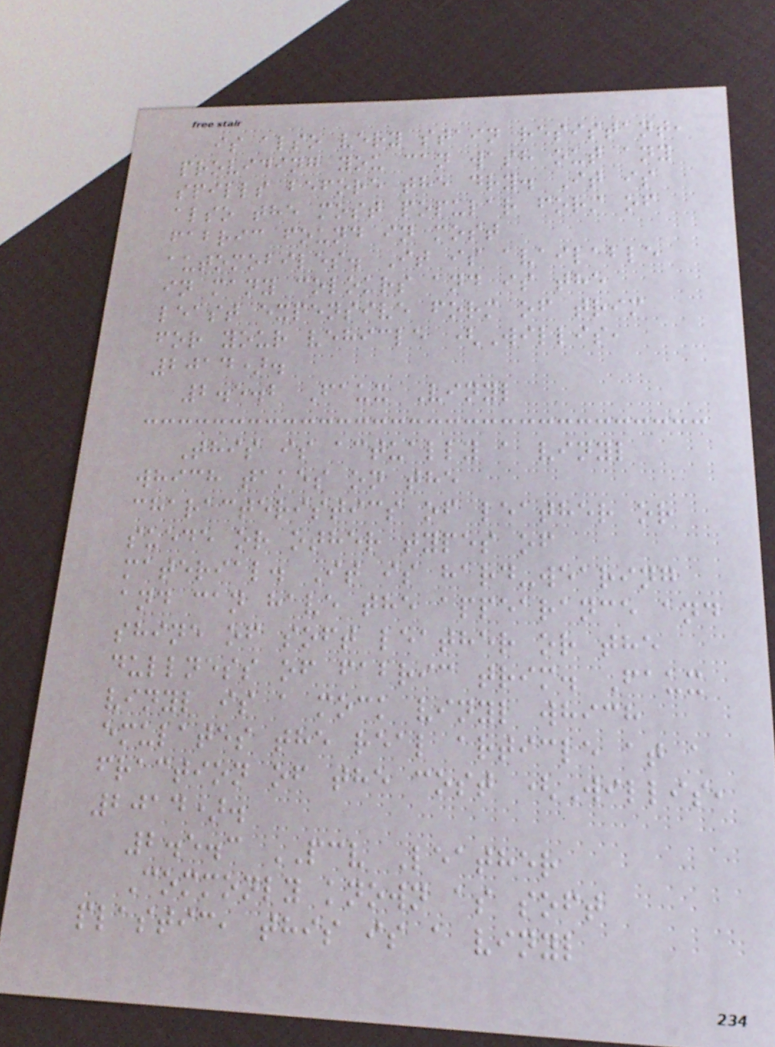is also very stain resistant,
providing you can wash out any
spills before the dry. It is
also the most popular form of
fabric found in most
automobiles. It is available
in many colours and is the
least expensive form of trim
for your vehicle (Willis,
2014).
2.5.2 Faux Vinyl
This is actually a vinyl
which takes on the
characteristics of leather or
suede or other types of
material. It is hard-wearing
and can have the appearance and
shine of soft leather or the
dullness of fabric trim. Faux
vinyl is a mock vinyl which
emulates the real article at a
fraction of the cost (Willis,
2014).
2.5.3 PCV Leather
Commonly known as soft
plastic, this is a vinyl
